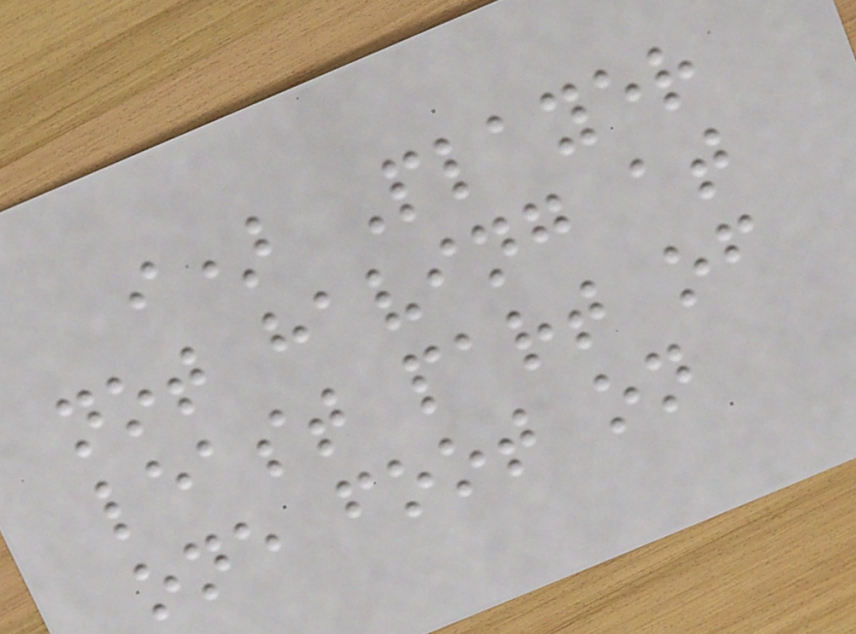i) Player
not having at
least part of
one foot on
